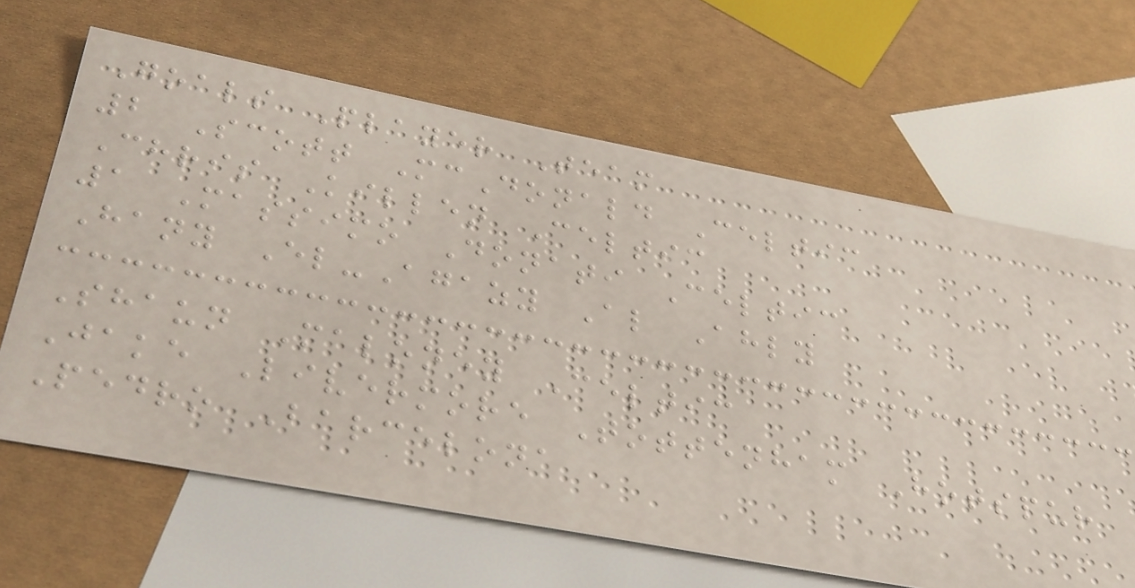Goals Player Team
2 Scott McDonald Celtic
Chris Killen Celtic
1 Massimo Donati Celtic
Hany El-Agazy Al Ahly
Shaun Maloney Celtic
Jake Livermore Tottenham Hotspur
Pedro Barcelona
